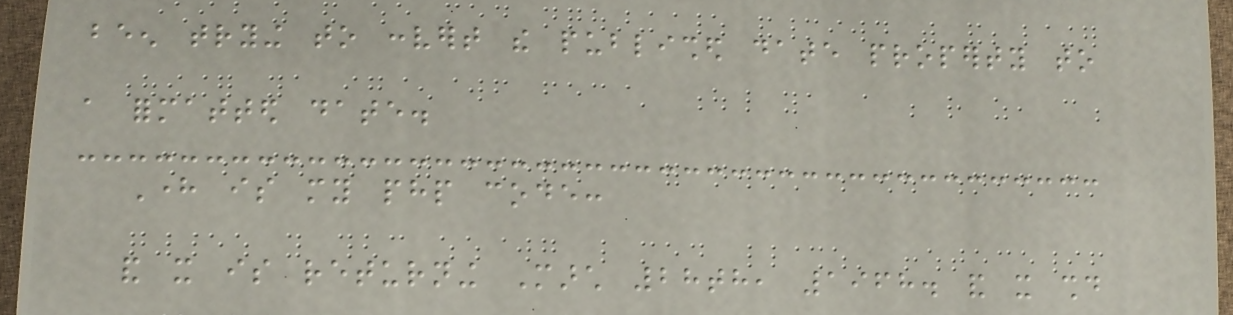been trying to convert the published date property to
a formatted date.
Here is my php code:
and it is returning March 28th, 1968. and it should
